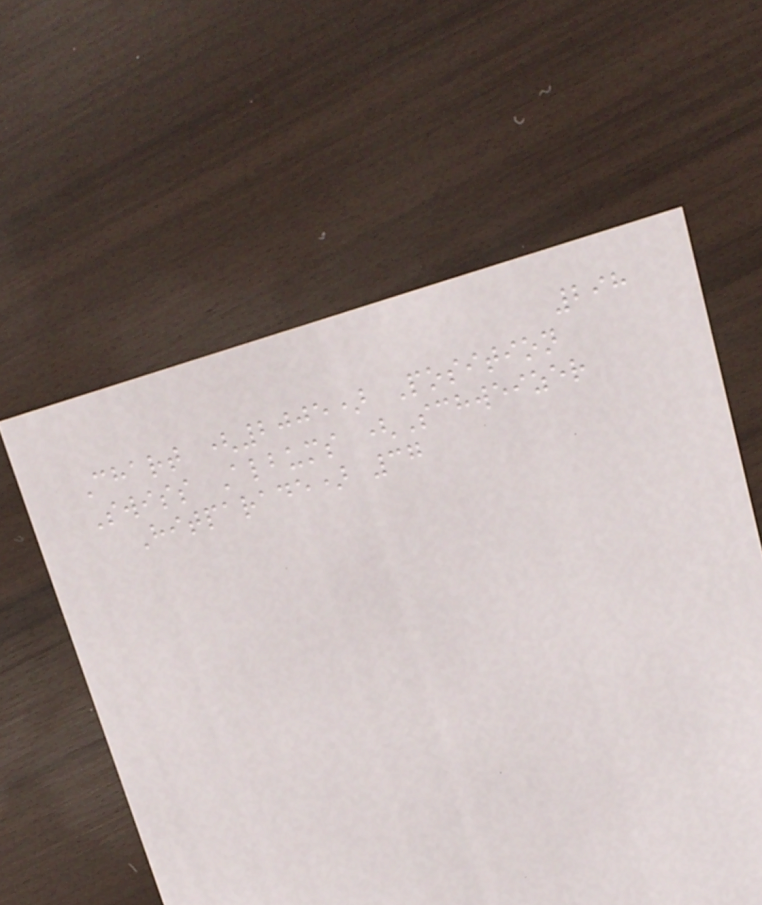298
Chart (2005) Position
Swiss Albums (Schweizer
Hitparade) 37
